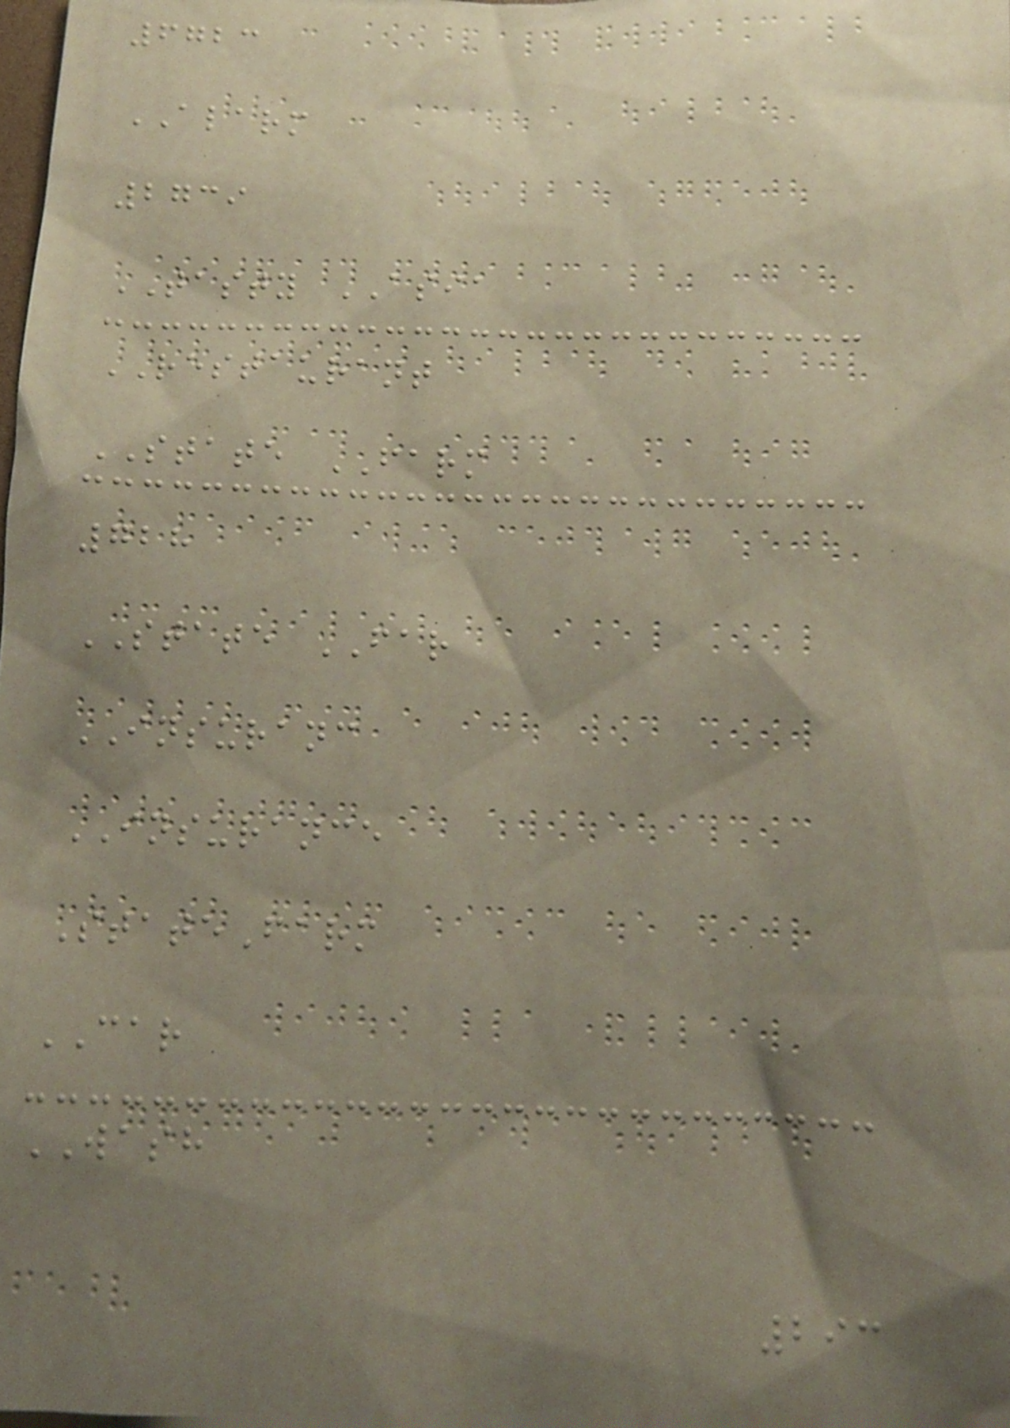6723
ALARM
2739
TASTY ASIA
RESTAURANT
STATE FARM
728
STATE FAR
INSURANC
INSURANCE
StateFarm
CAR
WASH
293
